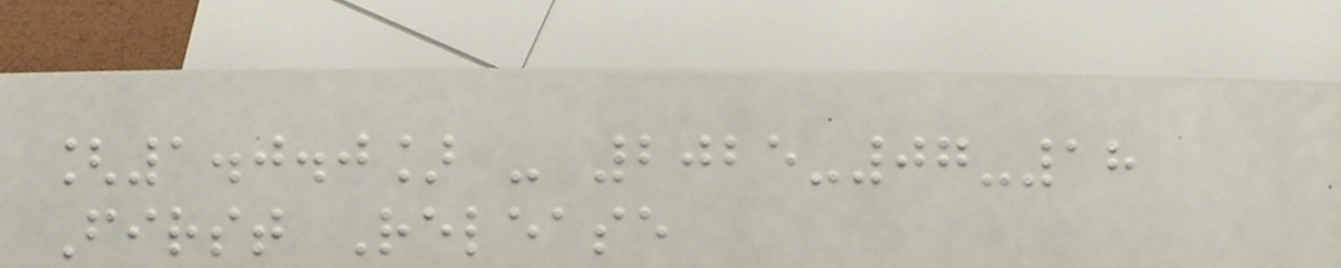[1.0.0] - 2025-07-18
First Release
